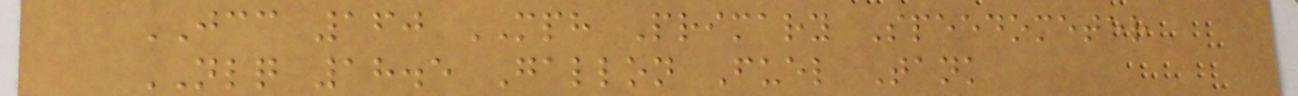JCC 160 MPH Primary Speedometer
NLQ 18.5 Gallon Fuel Tank
